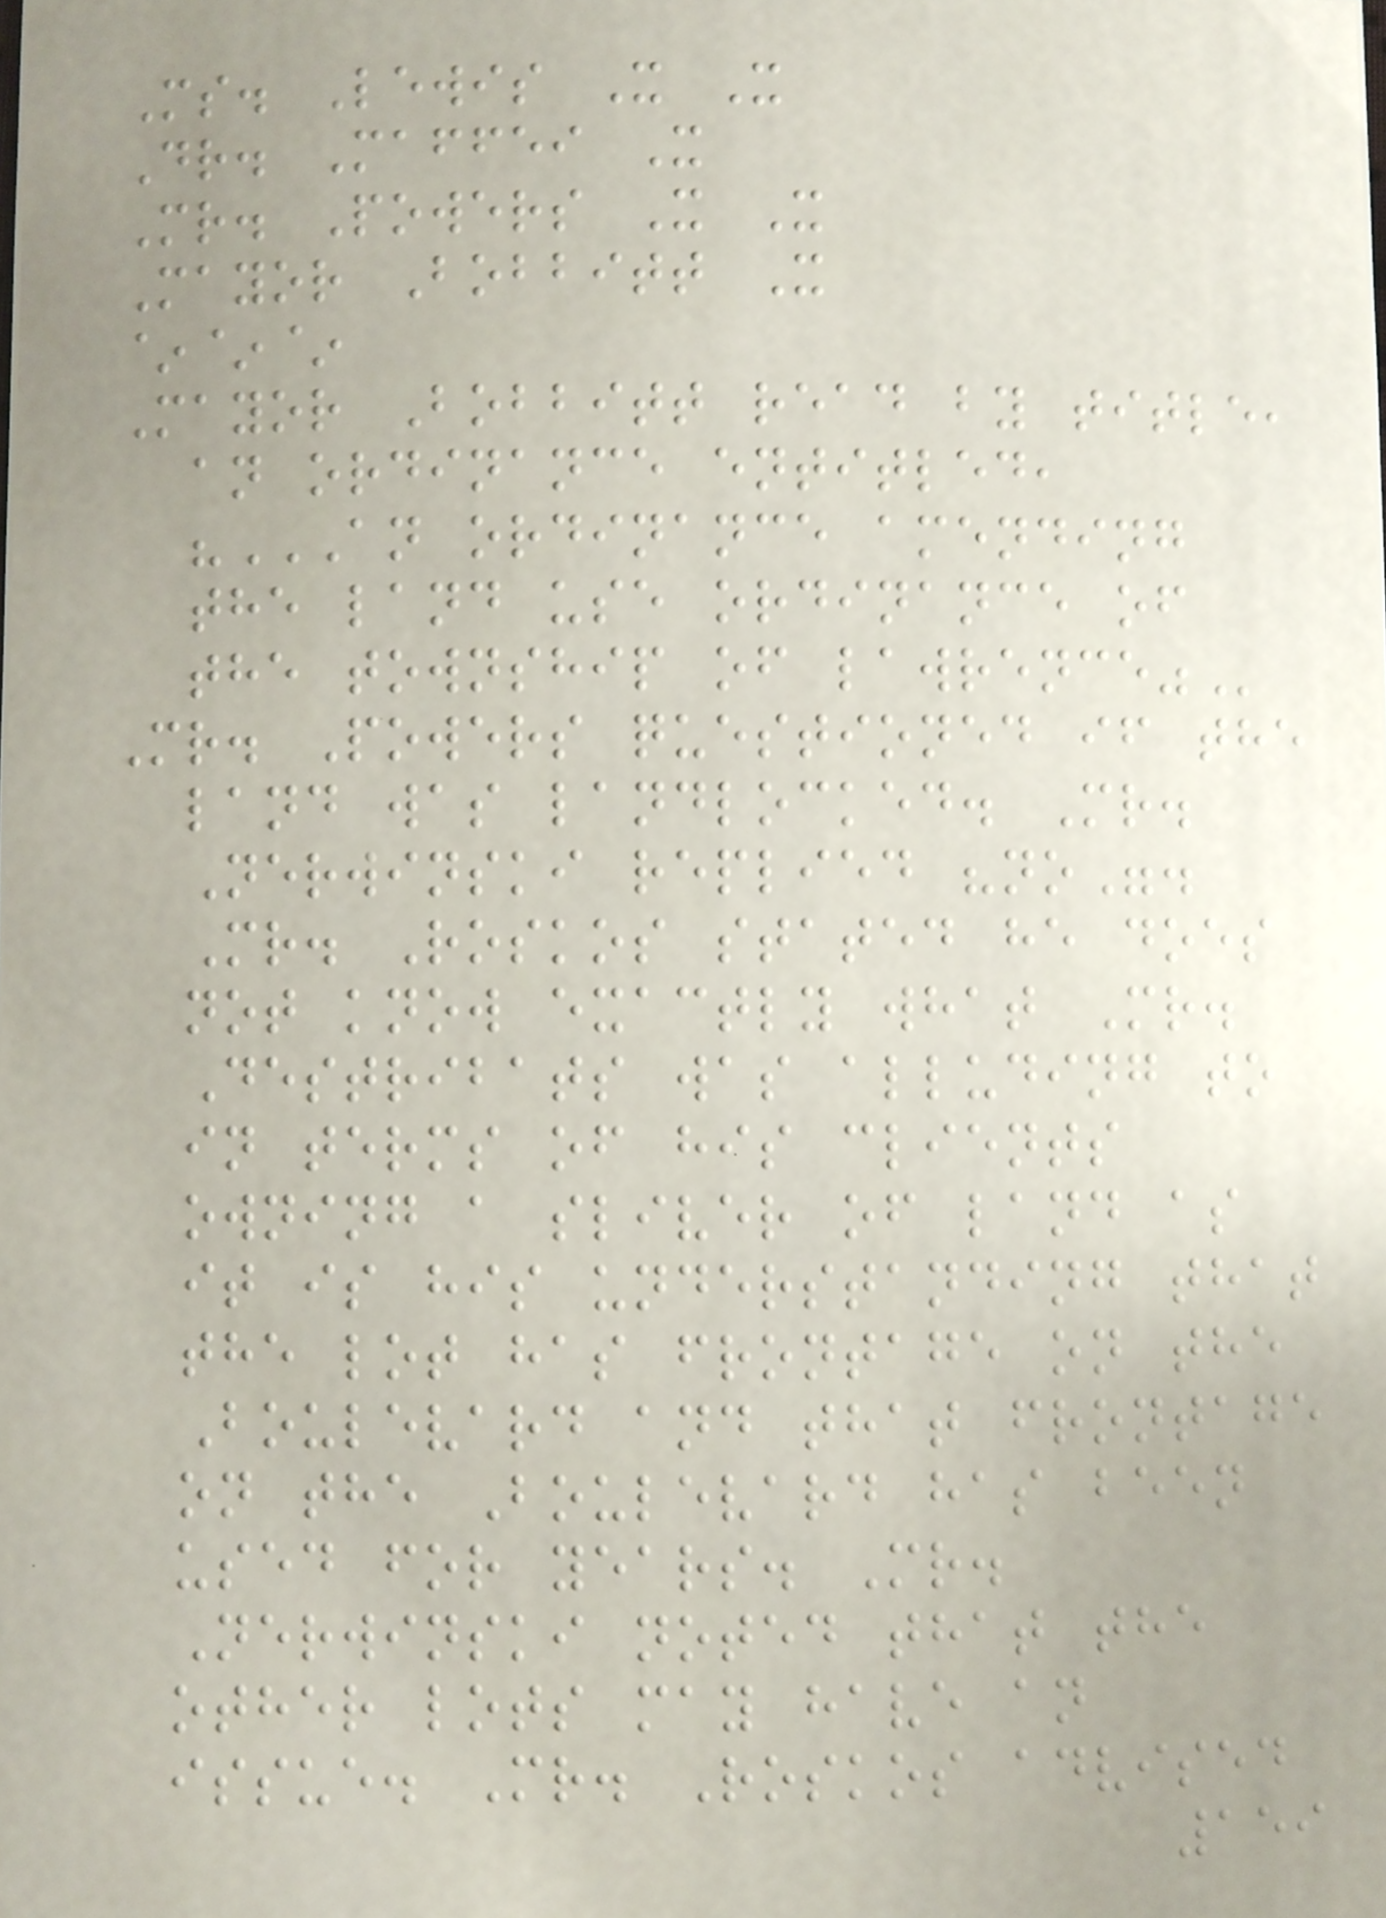Ms. Lewis X X
Dr. Maffei X
Mr. Powers X X
Mayor Bobbitt X
~~~
Mayor Bobbitt read by title,
an ordinance entitled,
"AN ORDINANCE AMENDING
THE LAND USE ORDINANCE OF
THE TOWNSHIP OF LAWRENCE"
Mr. Powers questioned if the
land was landlocked. Mr.
Nerwinski replied "no".
Mr. Roskos stated he does
not know exactly what Mr.
Destribats was alluding to
in terms of his clients
owning a sliver of land as
it is his understanding that
the lot has frontage on the
Boulevard and that frontage
on the Boulevard has been
used for years. Mr.
Nerwinski noted that the
other lots may have an
issue. Mr. Roskos advised
159
